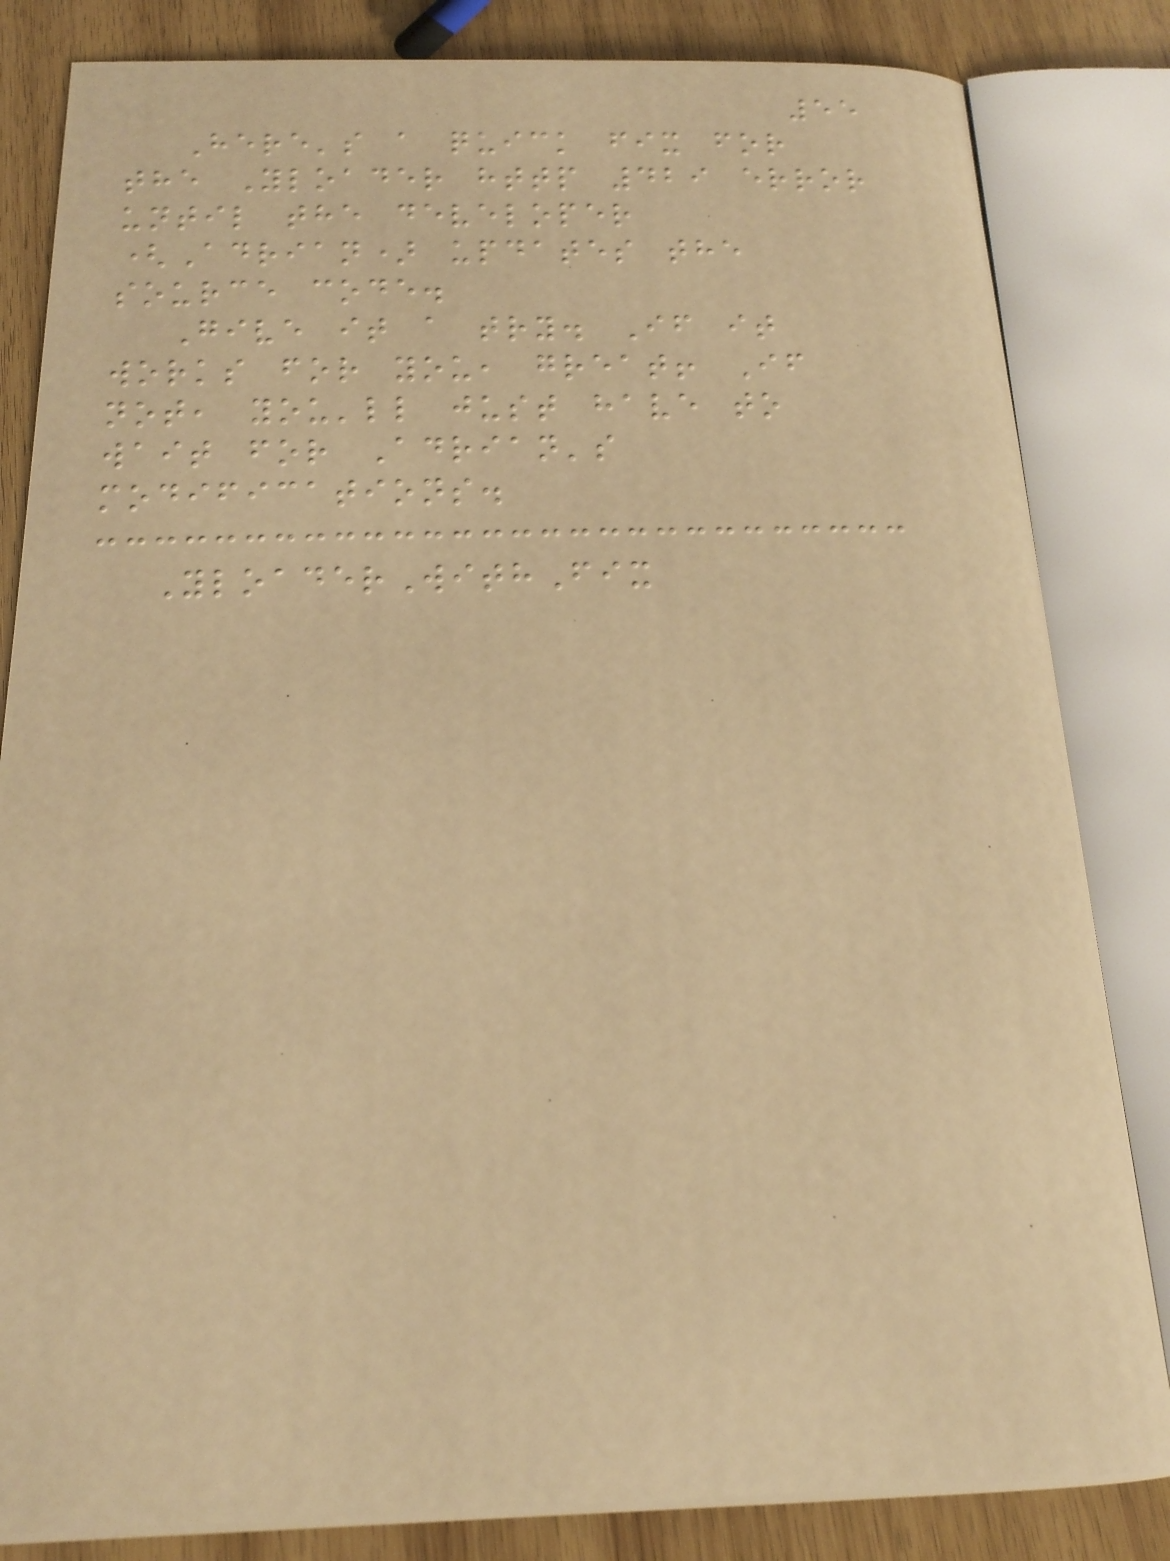55
Here's a quick fix for
the Yloader http 429 error
until the developer
(Adrian) updates the
source code.
Give it a try. If it
works for you, great! If
not, you'll just have to
wait for Adrian's
modifications.
YloaderWithFix
